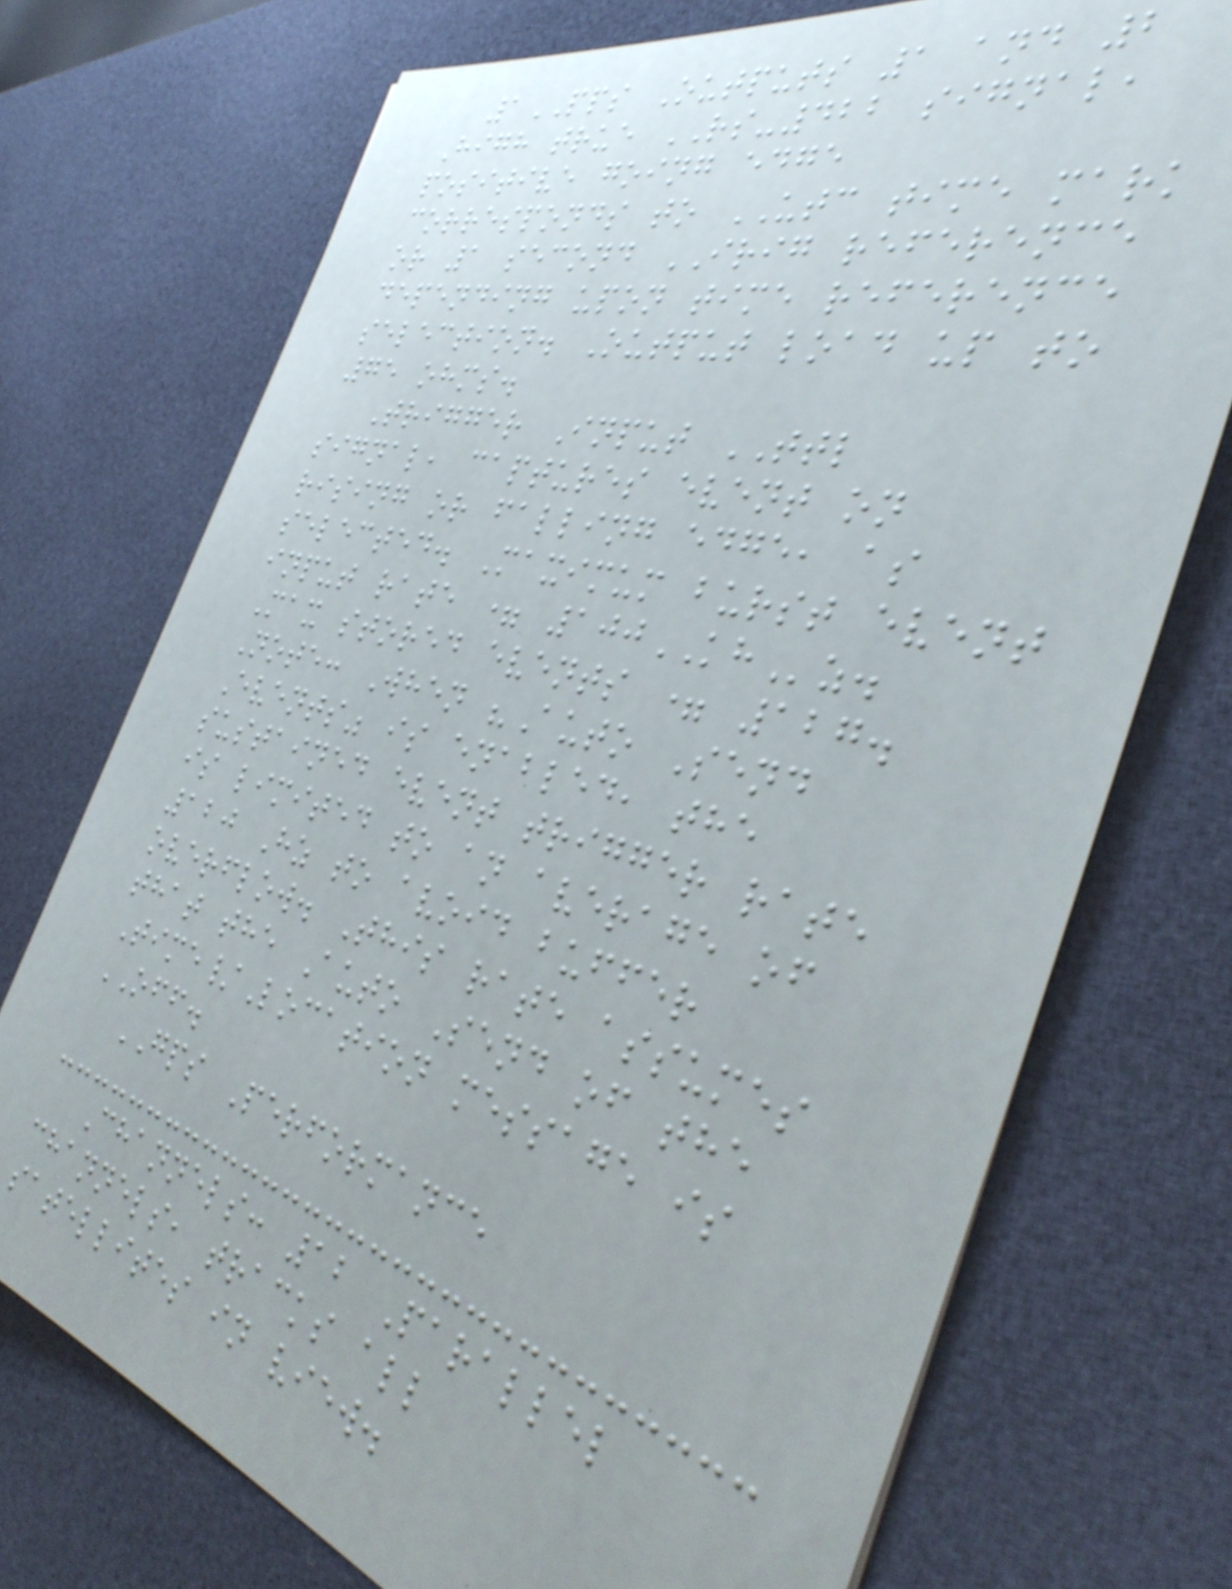1PPS Outputs 1 and 2
High true RS-422 signal,
positive going edge
corresponds to UTC time mark
or 1 second IRIG reference
depending upon time reference
selection. Output load up to
75 ohms.
Trigger Input TTL
signal, captures event on
rising or falling edge, as
selected. Maximum burst event
input rate = 100KHz.
Max stored events = 127.
Note: When "Auto Send
Events" is enabled, the
sustained event trigger rate
is limited to an average of
120 Hz to avoid buffer
overflow. This rate assumes
that the Auto Send of the
Time/Location message is
OFF.
GPS Performance
Channels: 12 Parallel
channels, tracks all
satellites in view.
